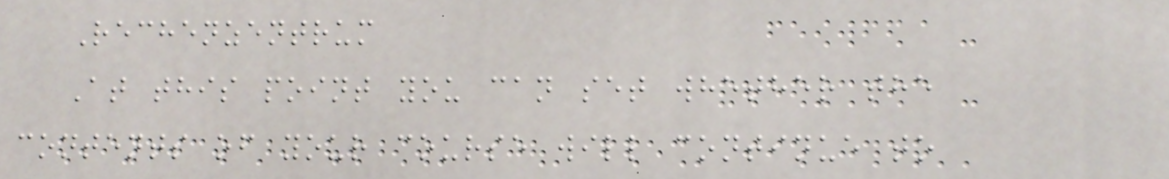Rechenzentrum
At this point you can set whether the
contents of your course will continue to
